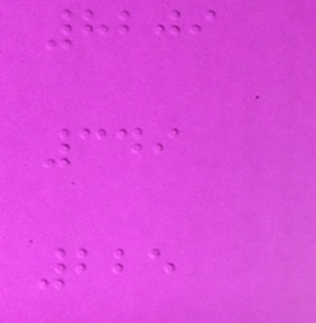8209
349
225
